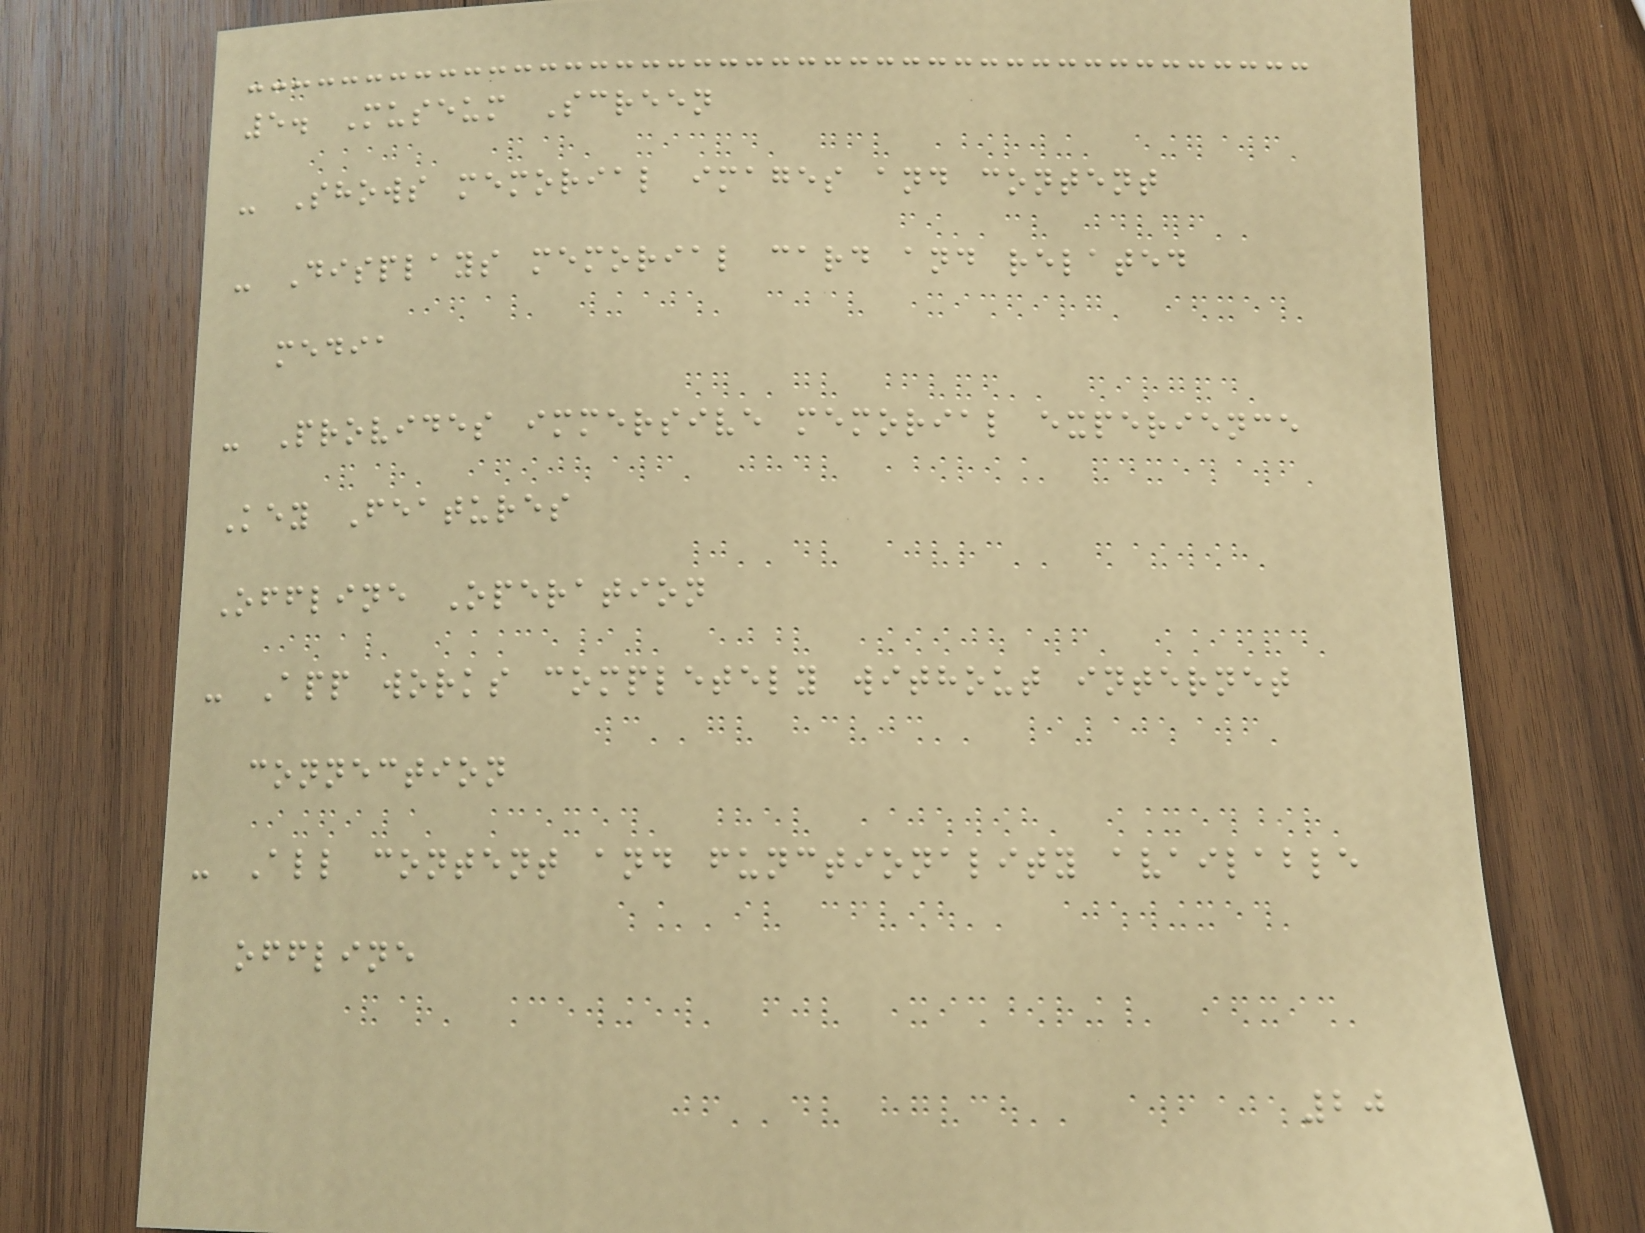5. Museum Screen
- Shows memorial images and content
- Displays memorial card and related
media
- Provides immersive memorial experience
Key Features
Offline Operation
- App works completely without internet
connection
- All content and functionality available
offline
20
